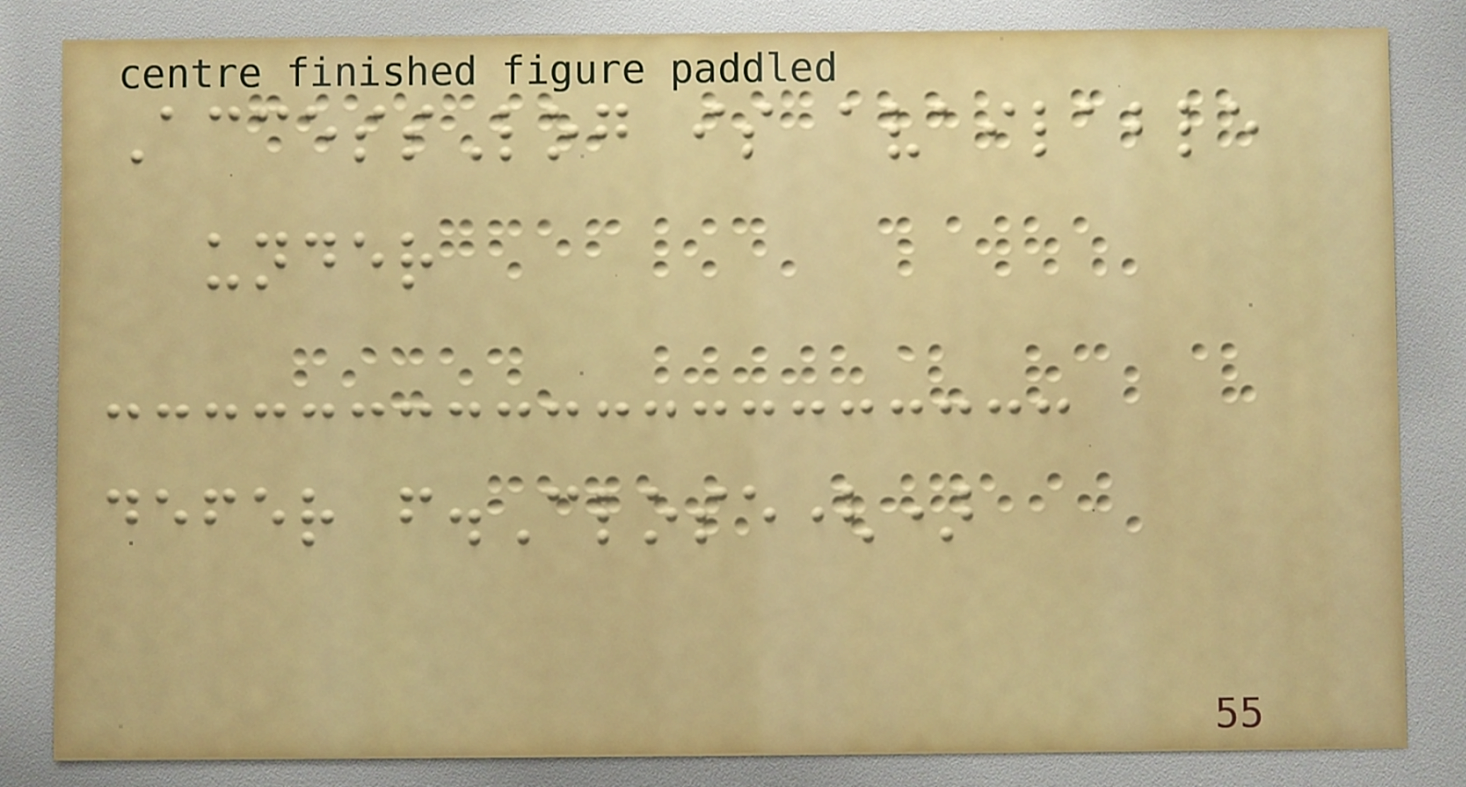AccessLog is available
under
defer f.Close()
